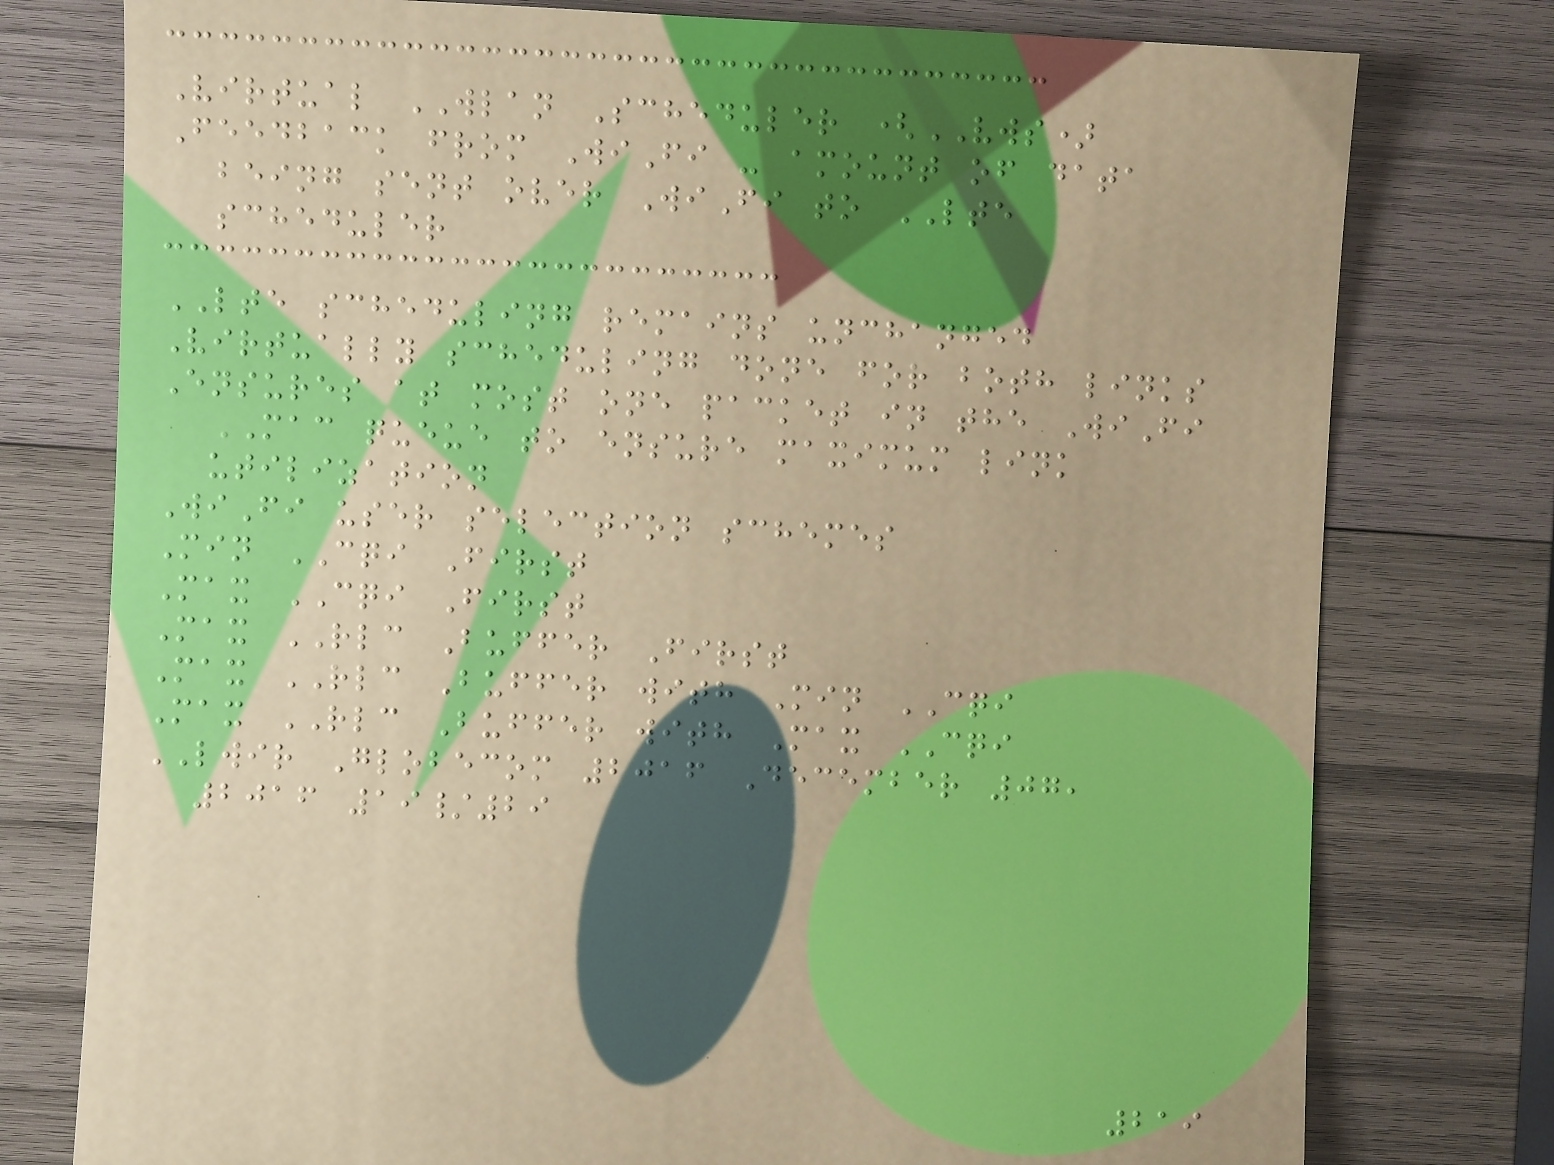Virtual WLAN Scheduler (VWS)
Feedback from WiFi - amount of data
being sent over WiFi to LTE
scheduler
LTE scheduling remains unchanged
Virtually scheduling done for both links
Ensures at most one packet in the WiFi
MAC queue to ensure maximum link
utilization
WiFi user selection schemes
Min CQI First
Max CQI First
Max RLC Buffer First
Max RLC Buffer with Min CQI
Max RLC Buffer with Max CQI
LWIR Globecom 2016 December 07,
2016 19/29
219
